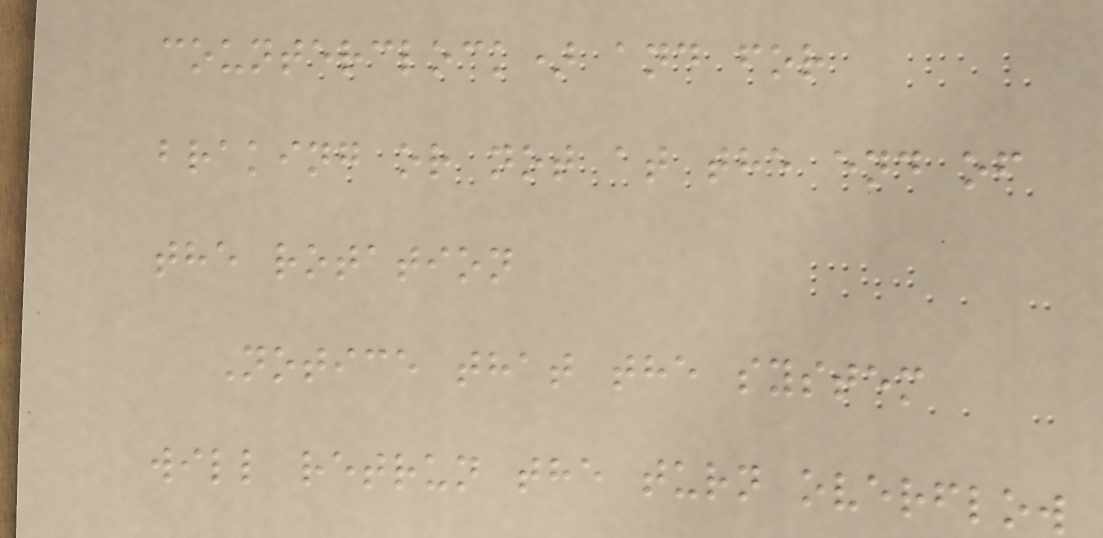counterclock) and for
braking or not at the end of
the rotation
Notice that the system
will retrun the turn overflow
